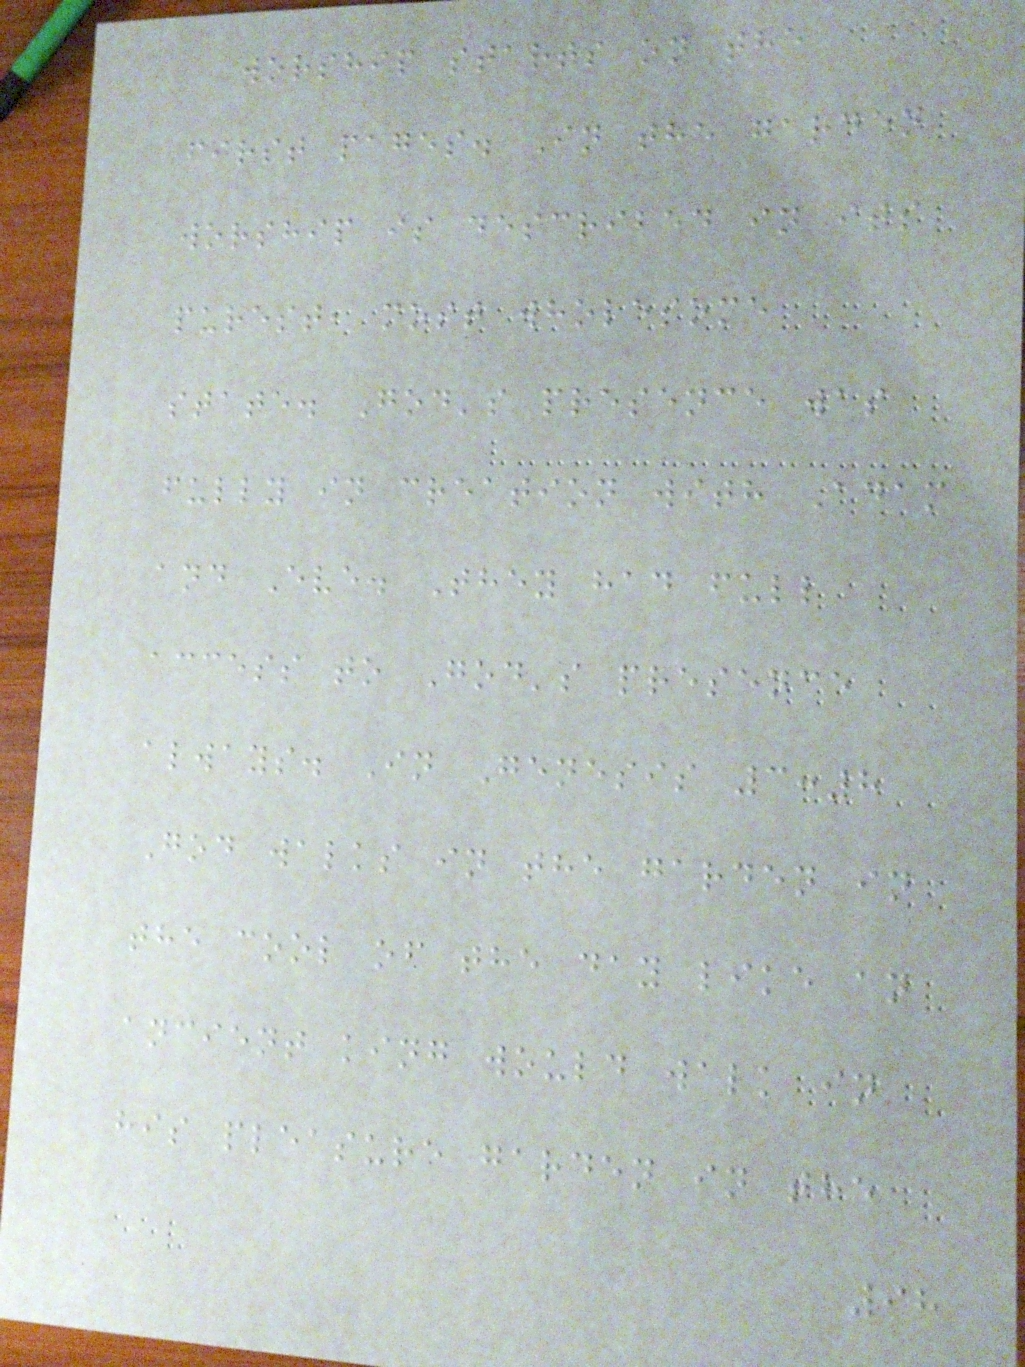worship starts on the
first pages. In the garden
worship is described in its
purest, most wholesome
state. God's presence was
fully in creation with Adam
and Eve. They had full
access to God's presence
always. In Genesis 3:8
God walks in the garden in
the cool of the day like an
ancient king would walk in
his pleasure garden in the
98
